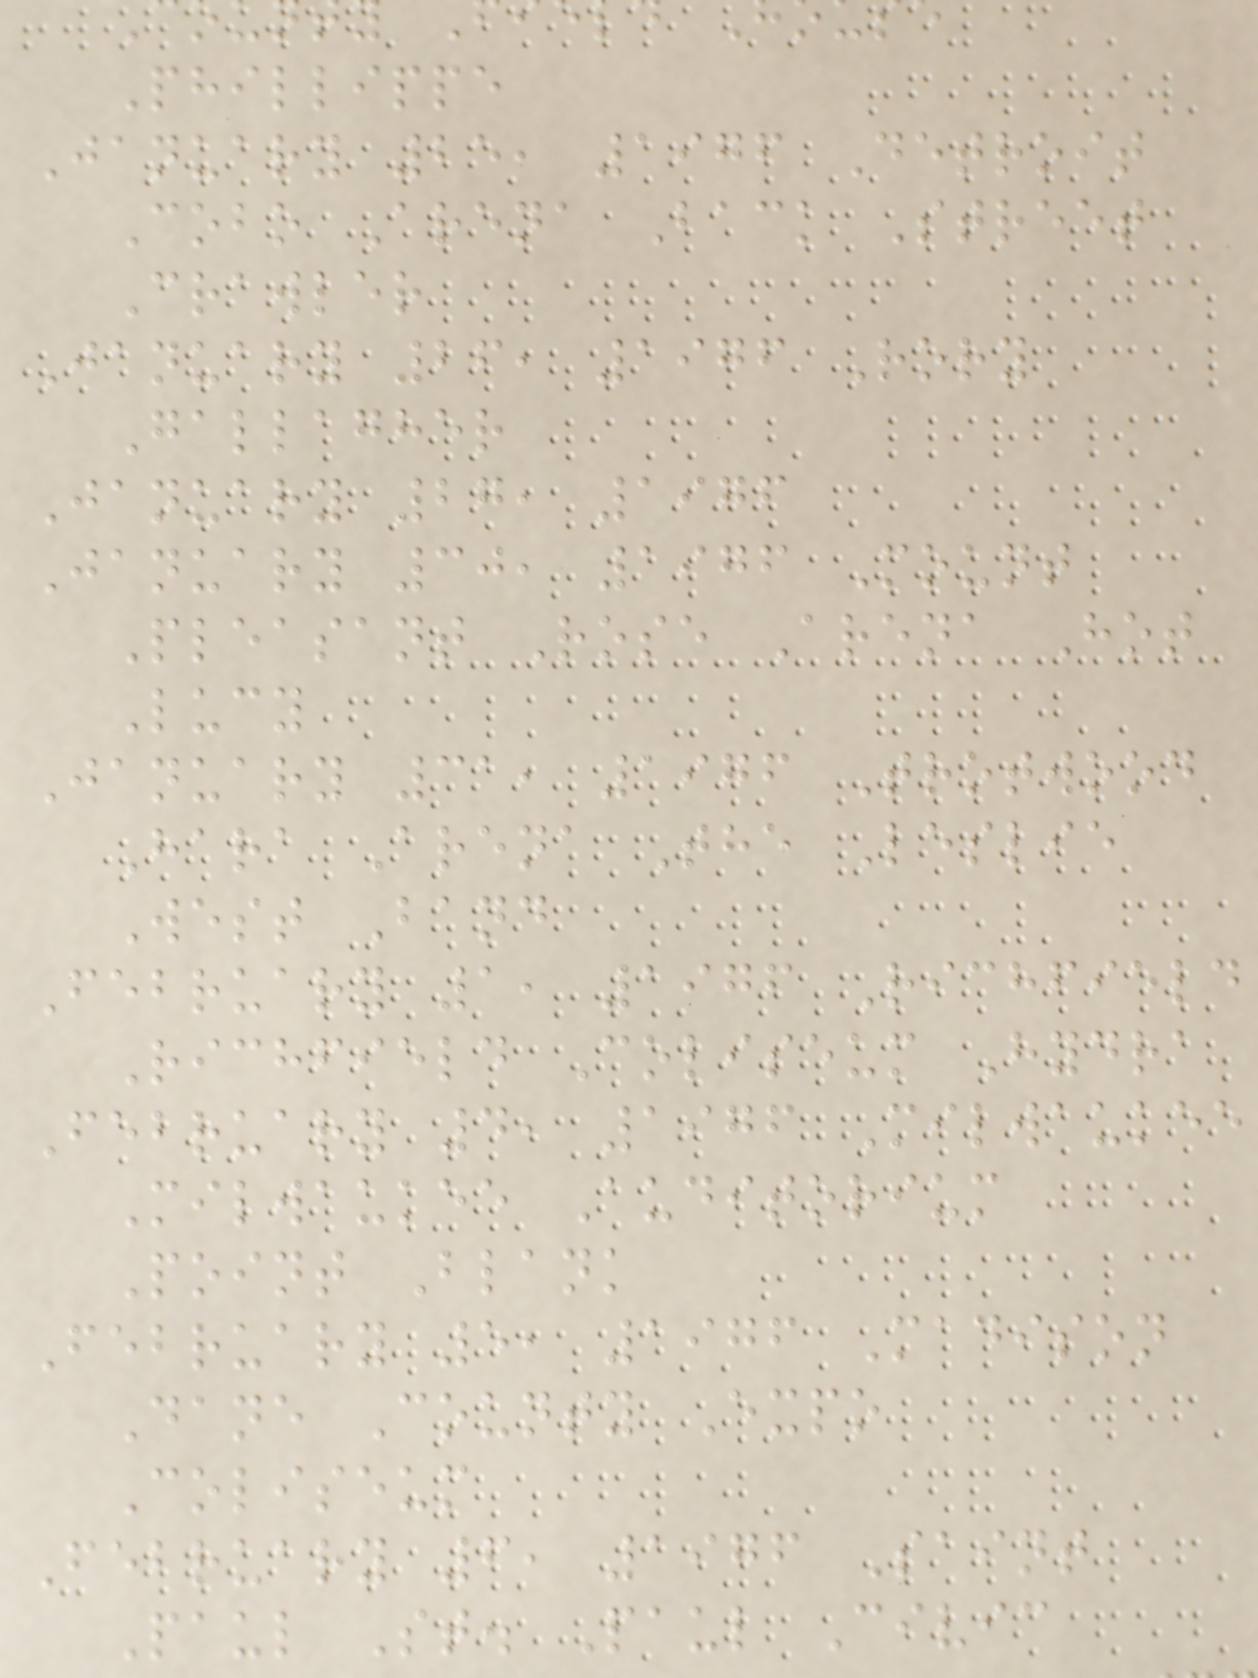Phillippe
January 25, 1976 Detroit
Cobo Arena Back Street
Crawler
January 26, 1976 Rory
Gallagher
January 27, 1976
January 30, 1976 Mount
Pleasant Rose Arena Hot
Lucy
January 31, 1976 Trotwood
Hara Arena The Leslie
West Band
February 1, 1976 Richfield
Richfield Coliseum Hydra
February 4, 1976 Milwaukee
Milwaukee Auditorium
Point Blank
February 5, 1976 Madison
Dane County Expo
Coliseum
February 6, 1976 Saint
Paul St. Paul Civic
